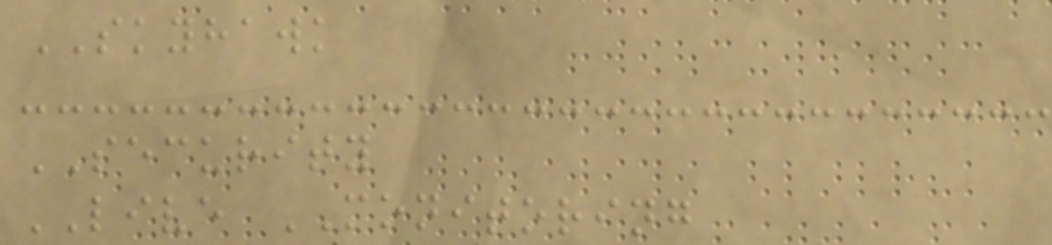SKYHAWK
SECURITY
LIVE MONITORING
